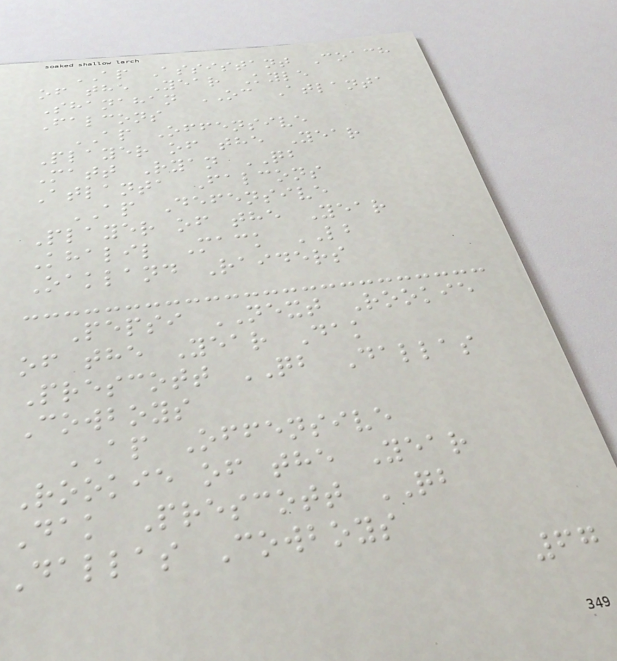AP Assistant Coach
of the Year Kyle
Shanahan OC Atlanta
Falcons
AP Offensive
Player of the Year
Matt Ryan QB
Atlanta Falcons
AP Defensive
Player of the Year
Khalil Mack LB
Oakland Raiders
Pepsi NEXT Rookie
of the Year Dak
Prescott QB Dallas
Cowboys
AP Offensive
Rookie of the Year
Dak Prescott QB
Dallas Cowboys
67
